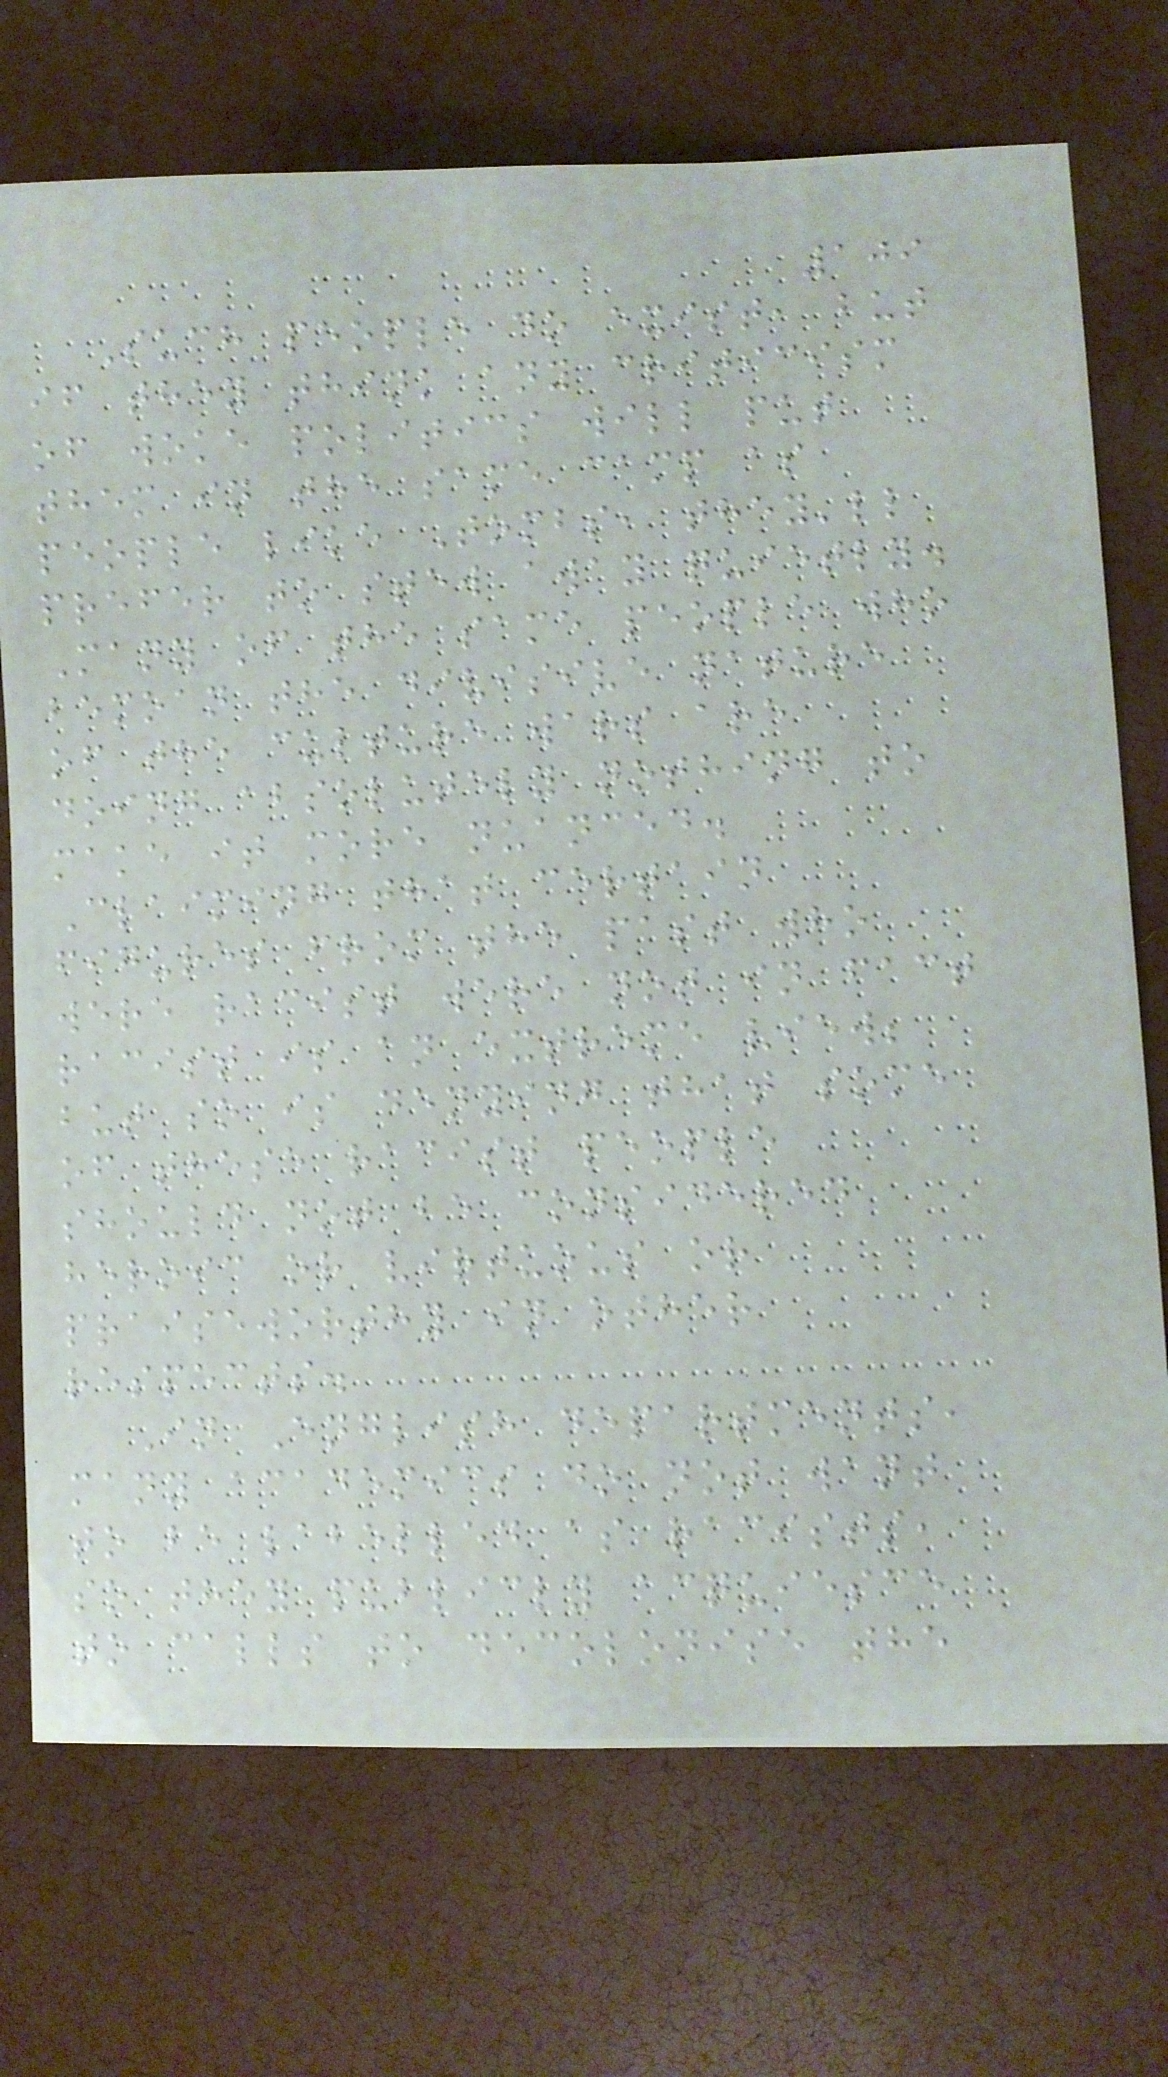109
Such people do exist, but
if they think any criticism
of woke politics will put
them in the same camp as
people like Tombs, they'll
prefer to stew away quietly.
Many of the same people who
bemoan the divisive nature
of the culture wars are
doing absolutely nothing to
make it more nuanced.
Claiming that certain
figures from the past who
were racist were not in fact
racist is an extreme view;
but so is denying that some
of these racist people
should not be considered
heroic or virtuous or
praiseworthy in other
respects.
In English departments,
many academics do not want
to be labelled as racists,
so they publicly acquiesce
to calls to decolonise the
